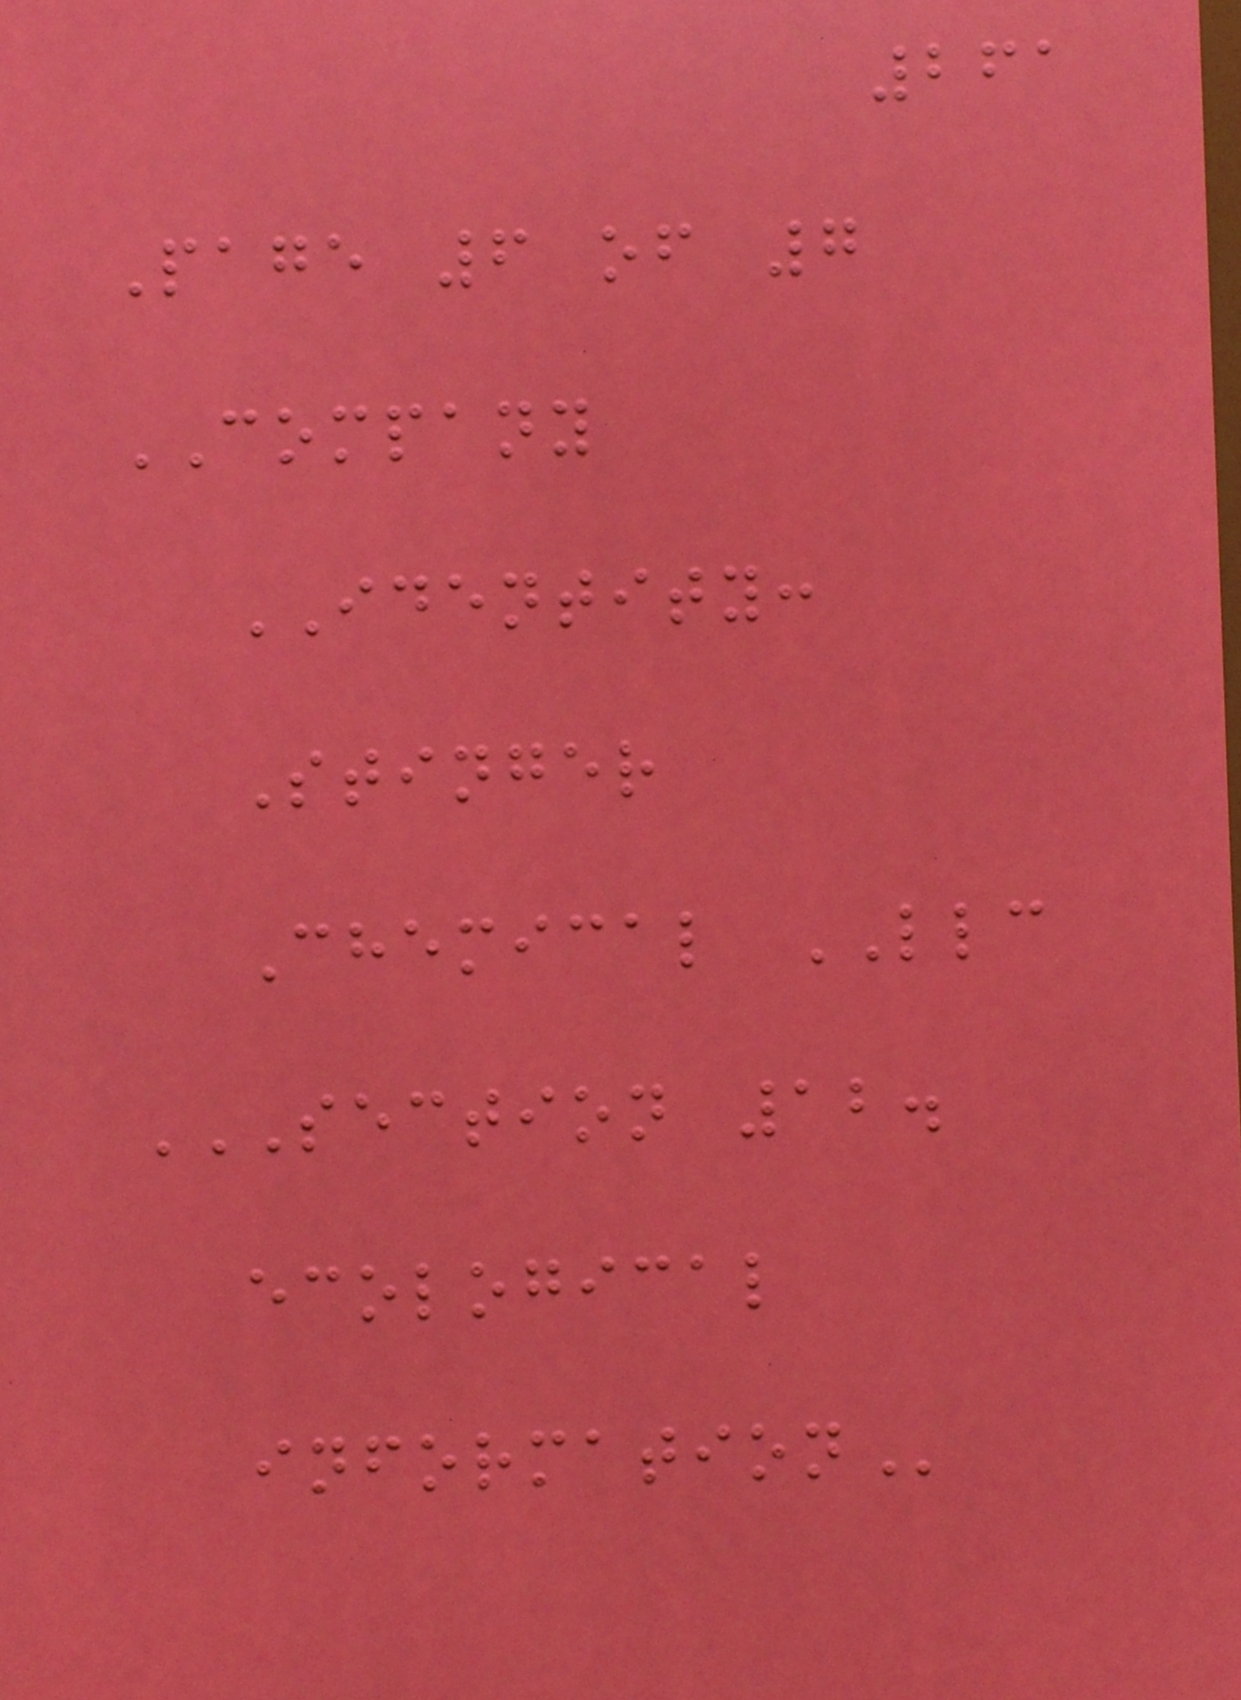261
Page 6 of 7
COMPANY
IDENTITY:
Stinger
Chemical LLC
SECTION 12.
ECOLOGICAL
INFORMATION
